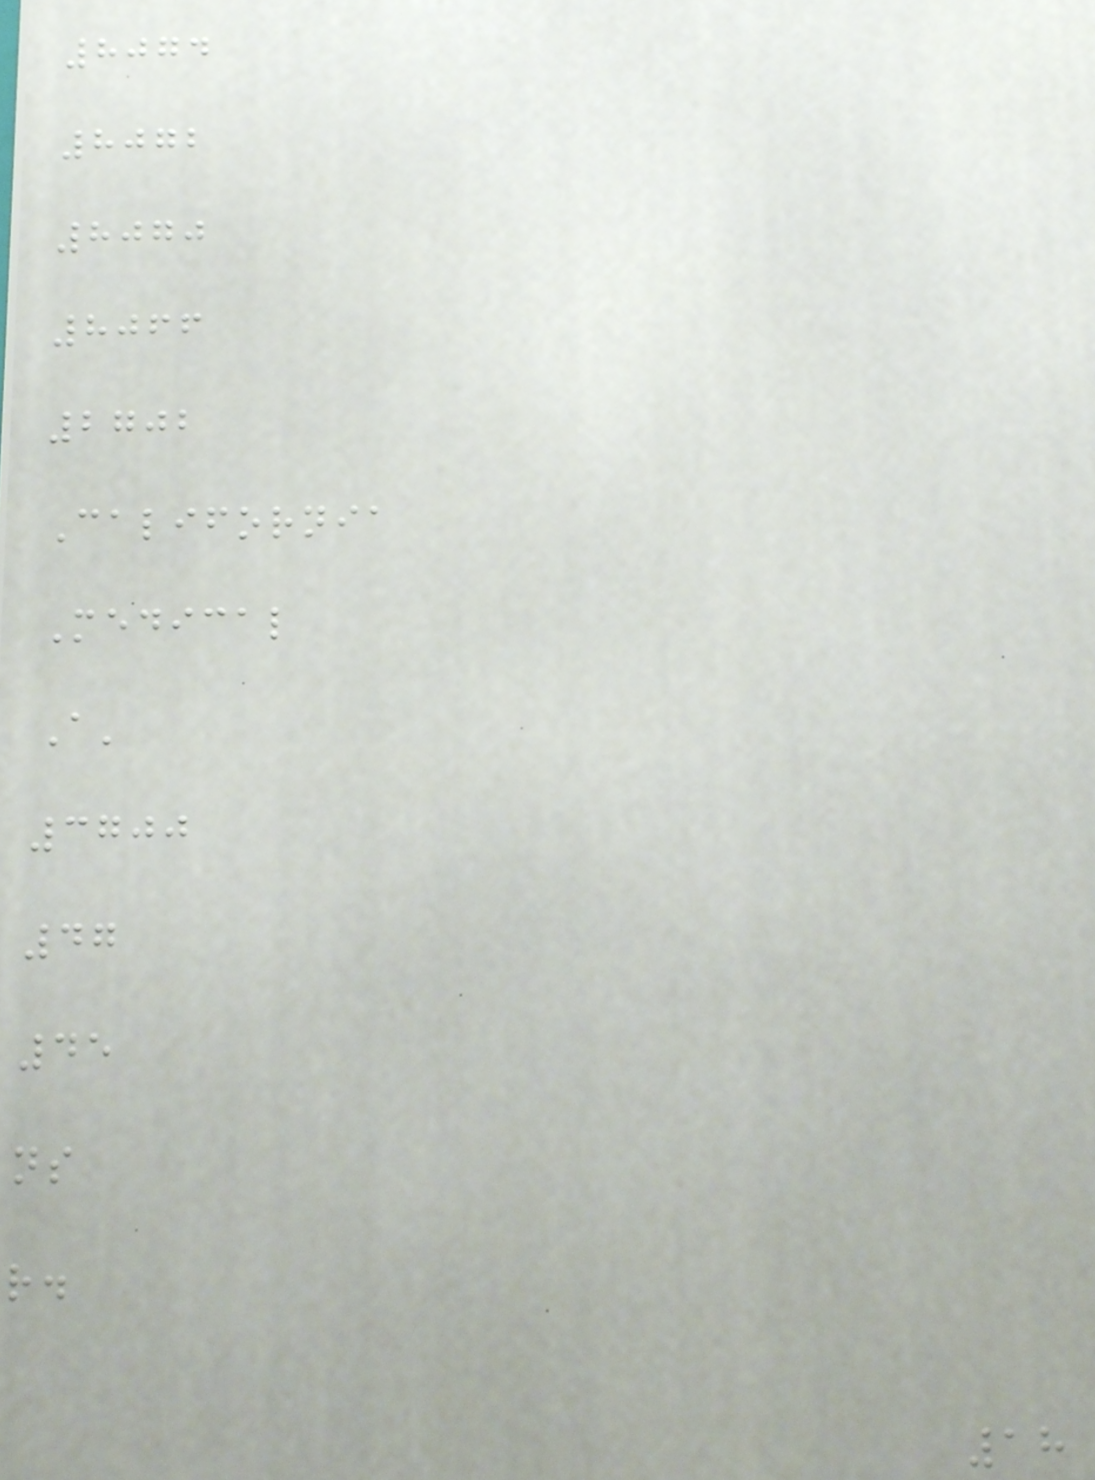8074
8072
8070
8066
2702
California
Medical
A'
3700
47
45
ns
r.
18
